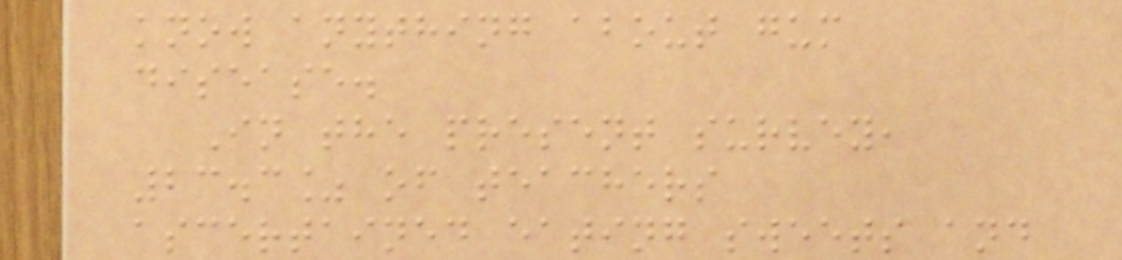know anything about gum
disease.
In the present survey,
23.3% of teachers
ascertained eating sweets and
